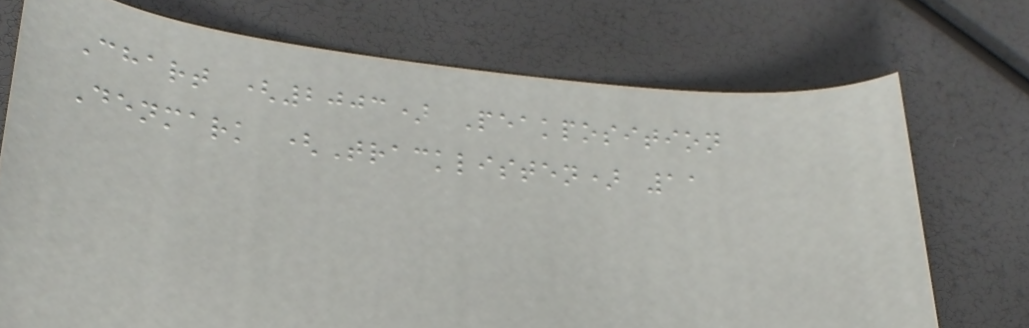Chart (2003) Peakposition
Denmark (Tracklisten) 11
